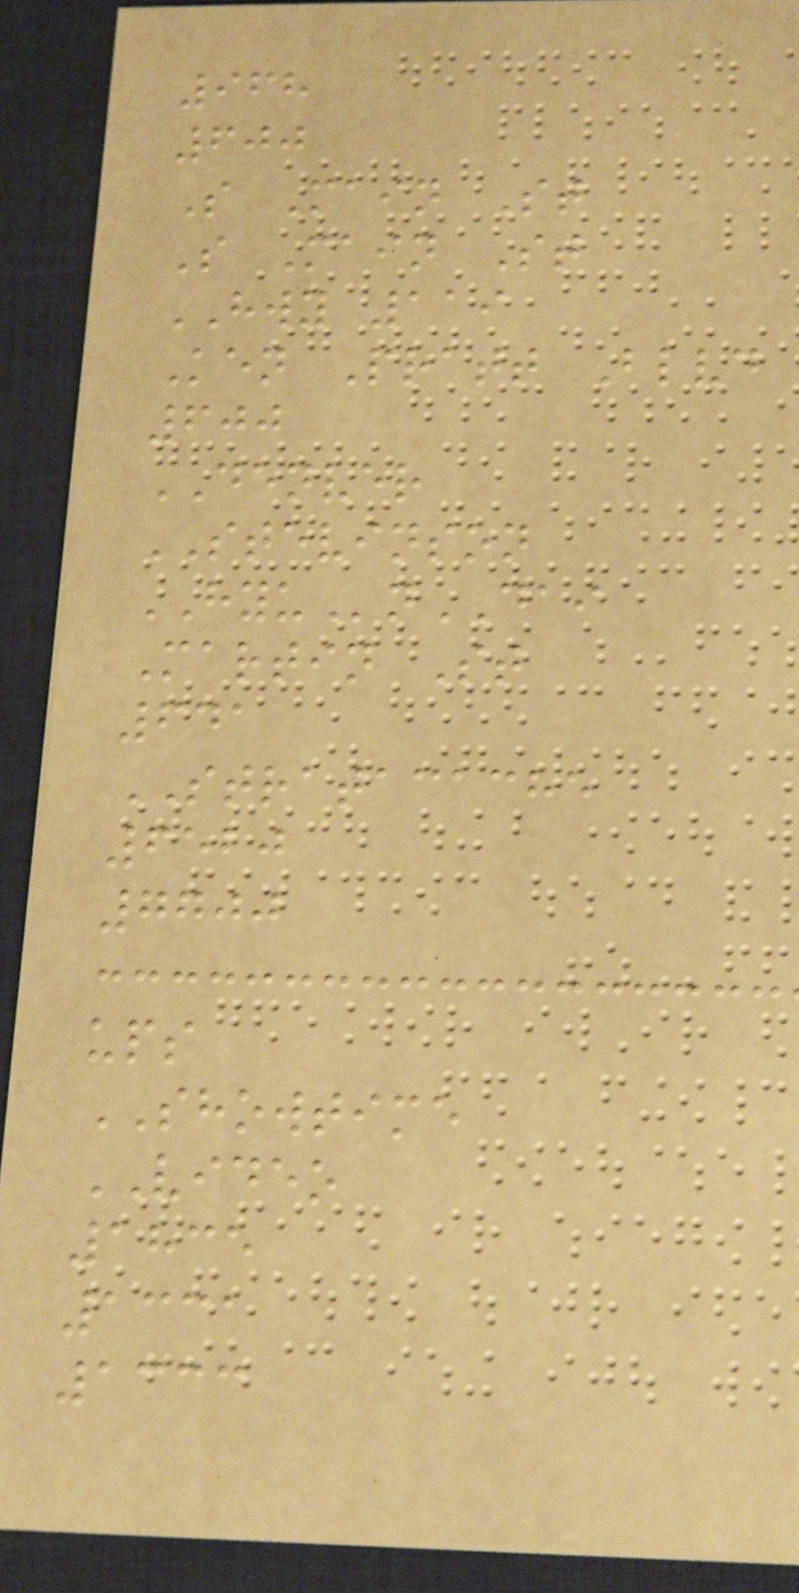968
600
S Main St
S Main St
HWY 119
Ken Pratt Blvd
600
DENVER
STEVINSON
HYUnDAI
Martin St
641
STRATACACHE
6520
7700
ups
SHOWTIME
VIDEO
1835
1331
1333
